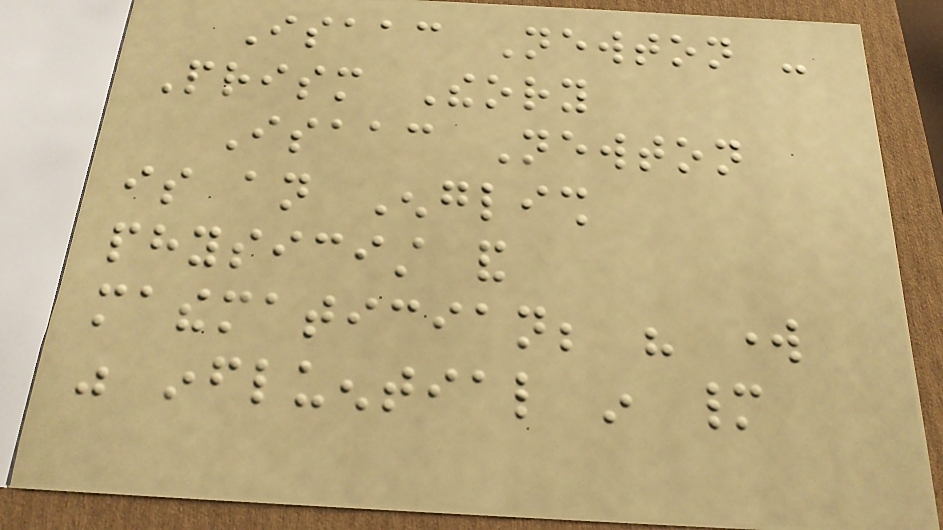Isaac Newton -
Prism Theory
Isaac Newton
is an English
physicist and
mathematician; his work
was influential in many
